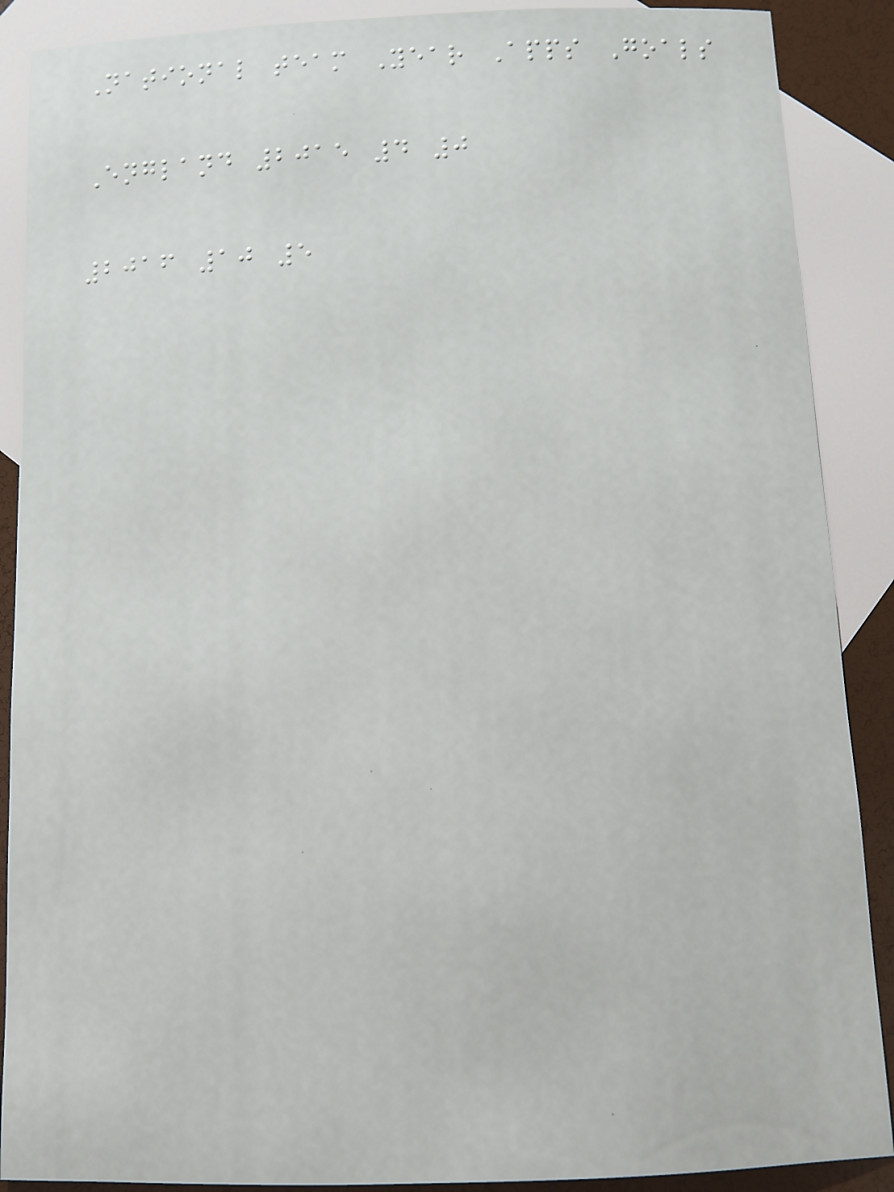National team Year Apps Goals
England 2015 4 0
2016 10 5
